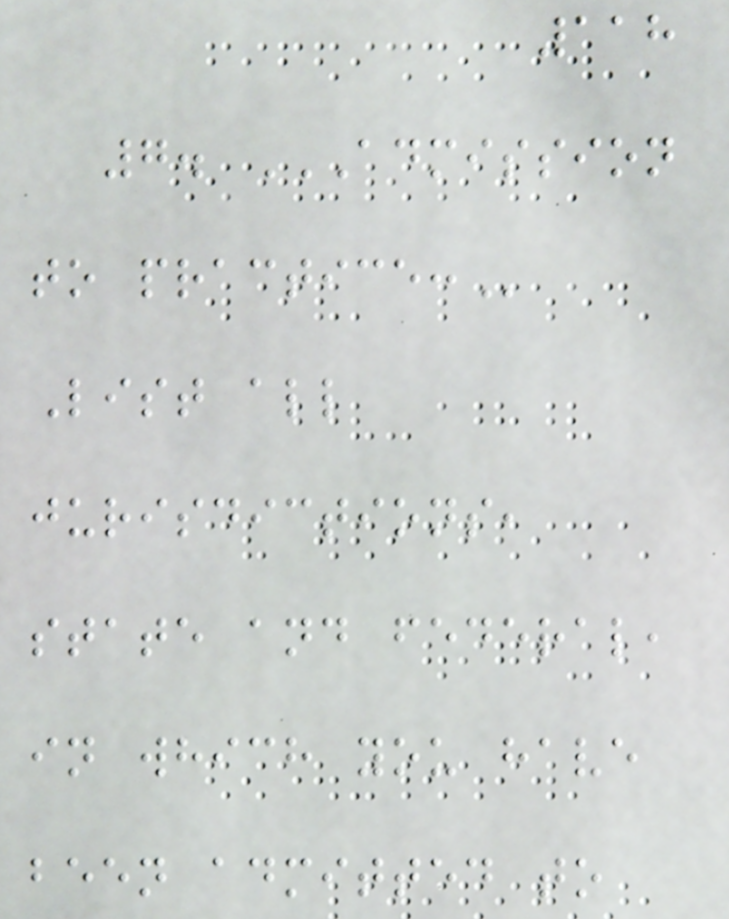118
7. ADMISSION
TO PRACTICE:
List all
jurisdictions,
state and federal,
in which you have
been admitted to
